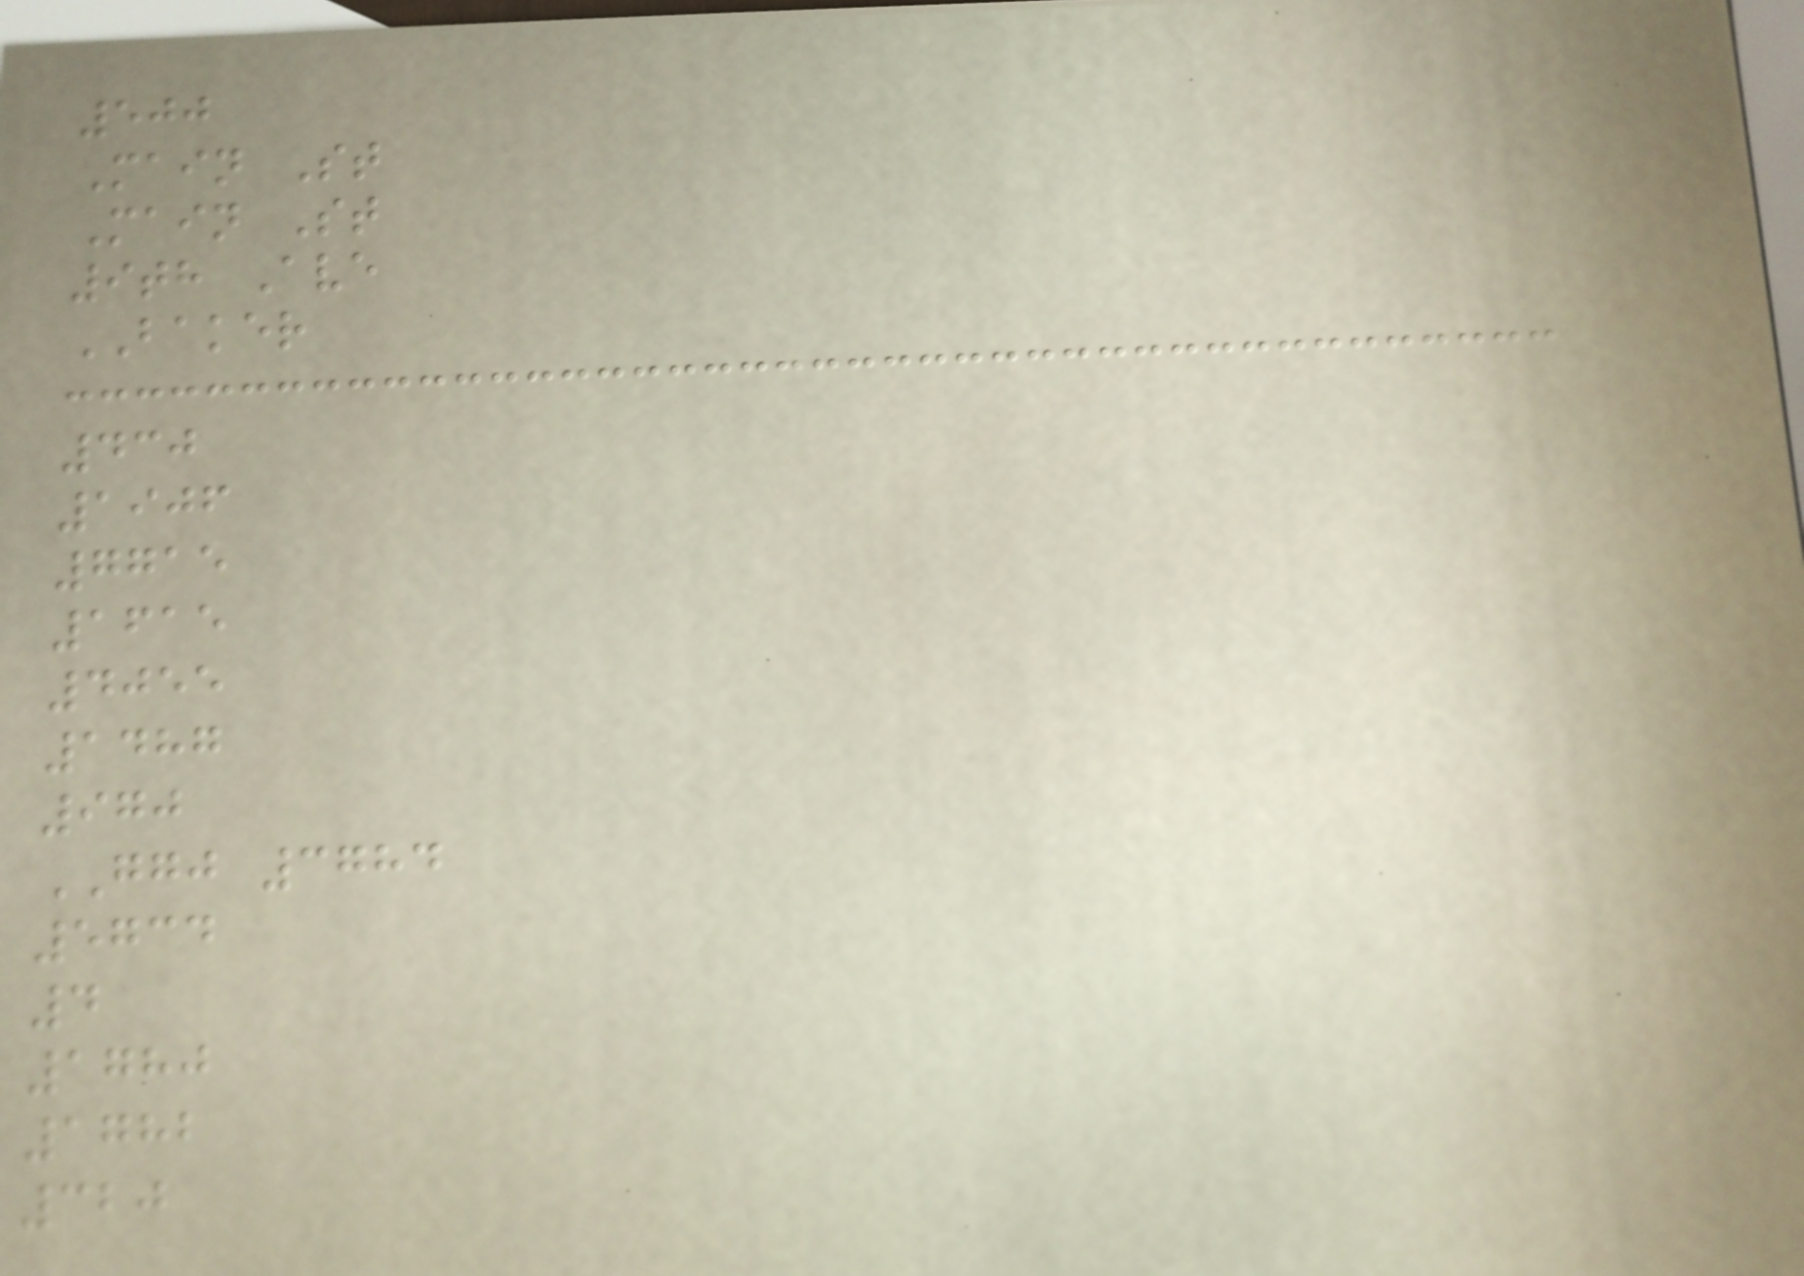500
Main St
Main St
9th Ave
BAKER
430
1906
7715
1615
4055
1487
970
GGJ 3784
5734
4
1780
1782
320
